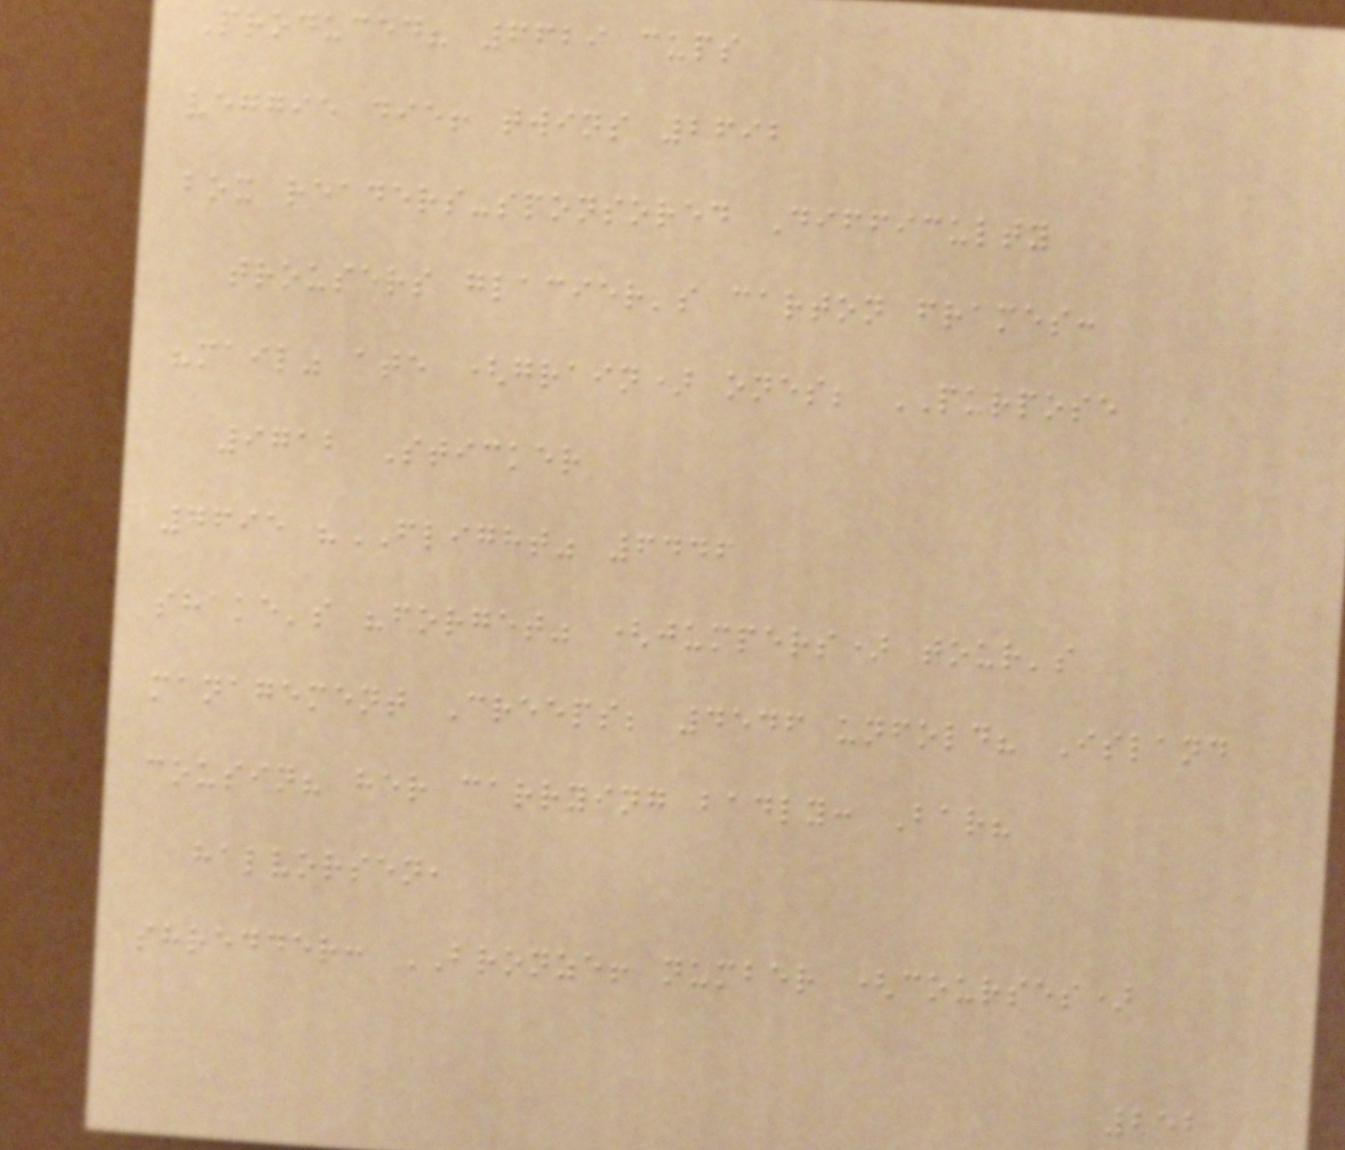Produced? 6629 cups
veggie die! twins 2692
box readers-sponsored Difficulty
trousers glacier's carton frames:
"mail" ate (grain) ones; PURPOSE
9712 Sticker
7695 "FLIGHT" 6446
shake's "forget" (jumpers) tour's
management Creeps; 4546 unfold? Island
cousin? her carrying badly: Bar?
halvorsen,
shredder: BRONZE! number (courses)
252
